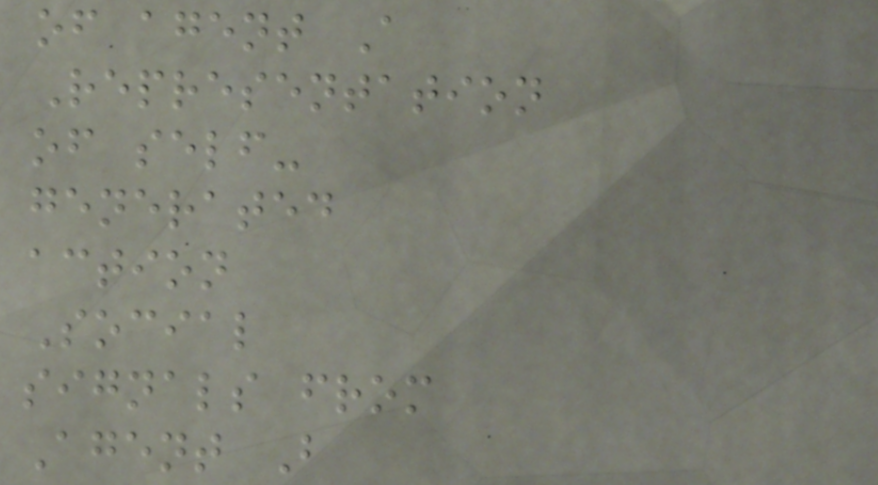of agent A
Representation
of self-
generated
action
Social
signals from
Agent B
